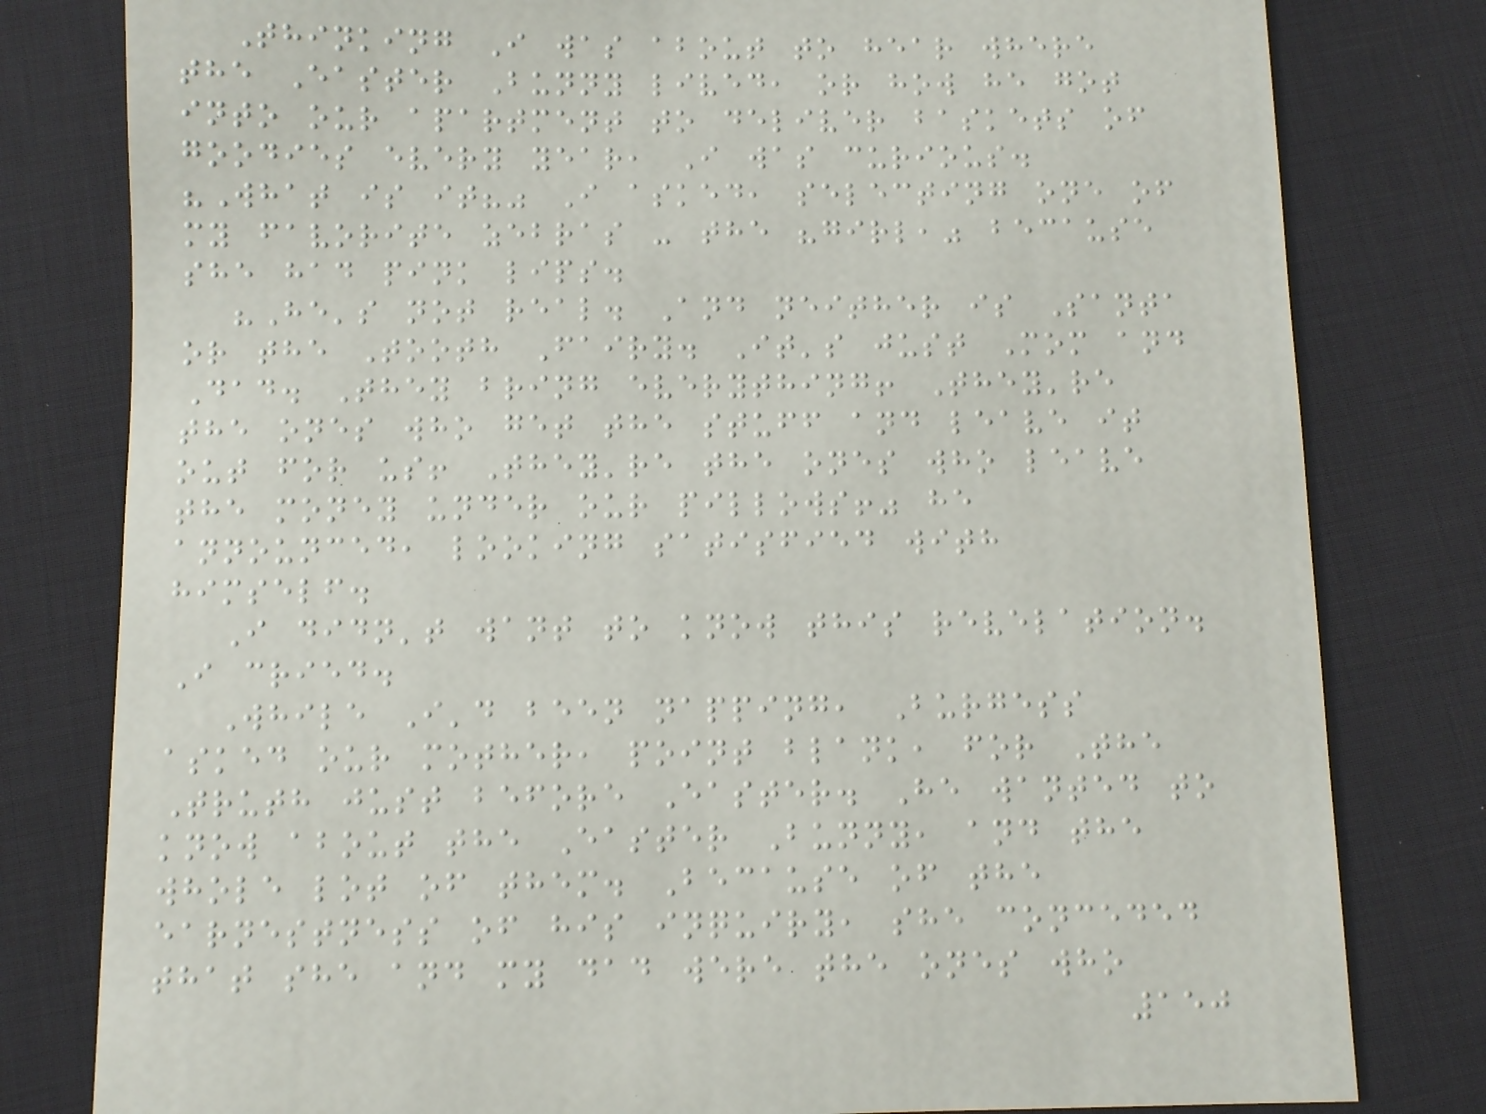Thinking I was about to hear where
the Easter Bunny lived, or how he got
into our apartment to deliver baskets of
goodies every year, I was curious.
"What is it?" I asked, selecting one of
my favorite zebras - the "girl," because
she had pink lips.
"He's not real. And neither is Santa
or the Tooth Fairy. It's just Mom and
Dad. They bring everything! They're
the ones who get the stuff and leave it
out for us! They're the ones who leave
the money under our pillows!" he
announced, looking satisfied with
himself.
I didn't want to know this revelation.
I cried.
While I'd been napping, Burgess
asked our mother, point blank, for The
Truth just before Easter. He wanted to
know about the Easter Bunny, and the
whole lot of them. Because of the
earnestness of his inquiry, she conceded
that she and my dad were the ones who
150
